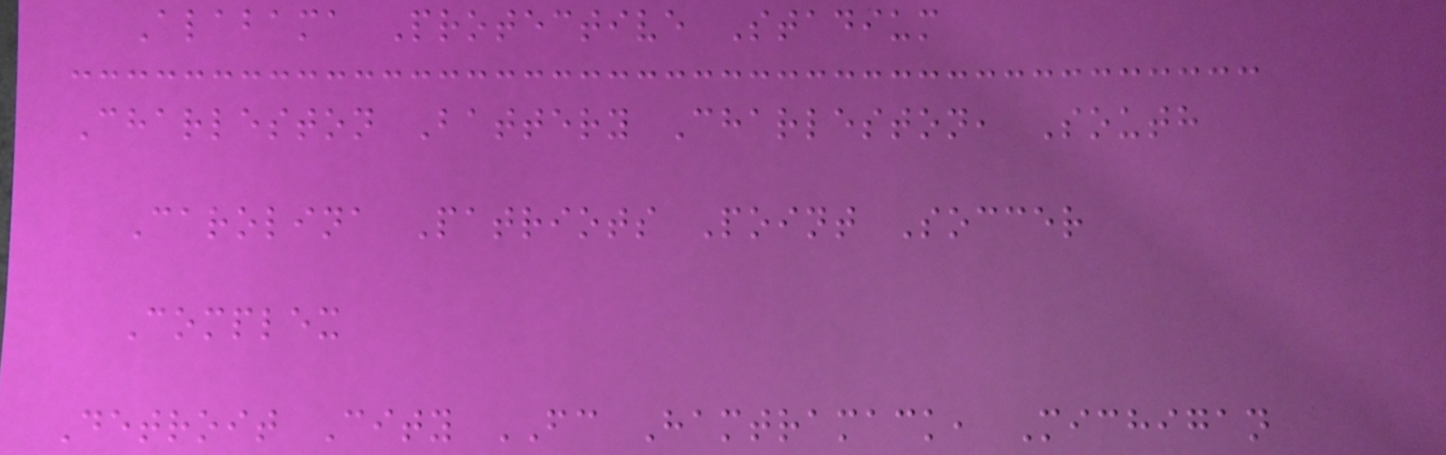Alabama Protective Stadium
Charleston Battery Charleston, South
Carolina Patriots Point Soccer
Complex
Detroit City FC Hamtramack, Michigan
